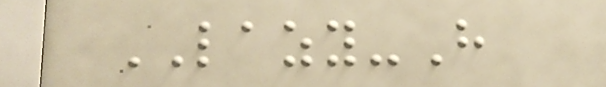LAZY-H
